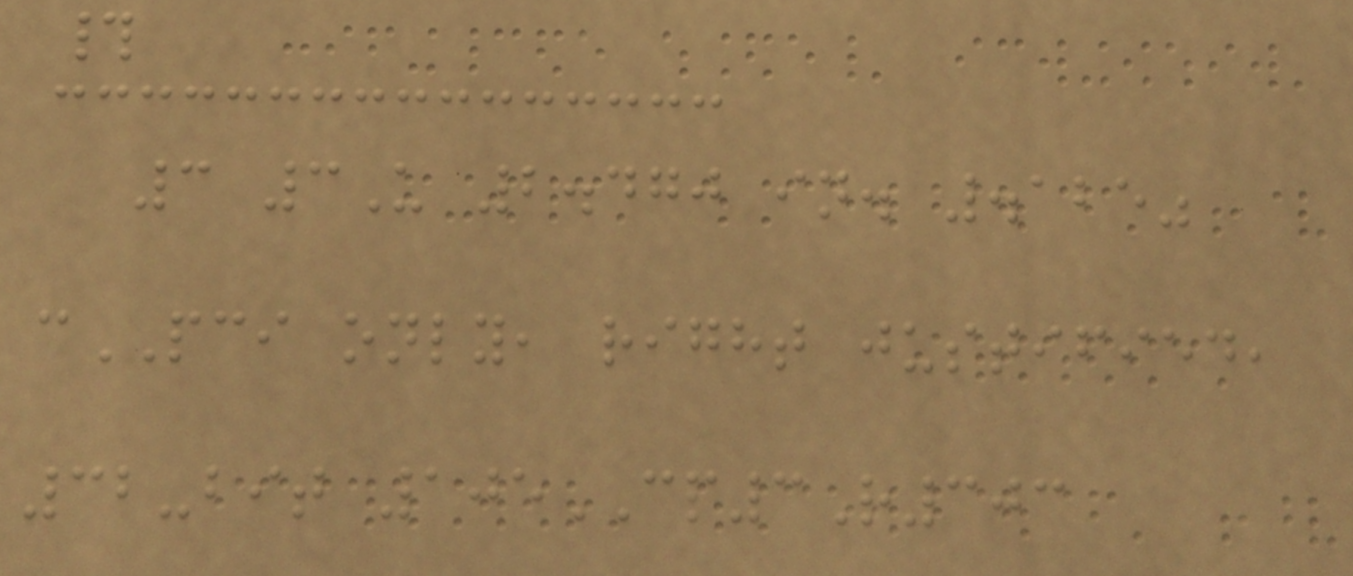#
3 3U 2.470 in. .125"
cPCI only, right justified,
32-bit 105CP3R303
